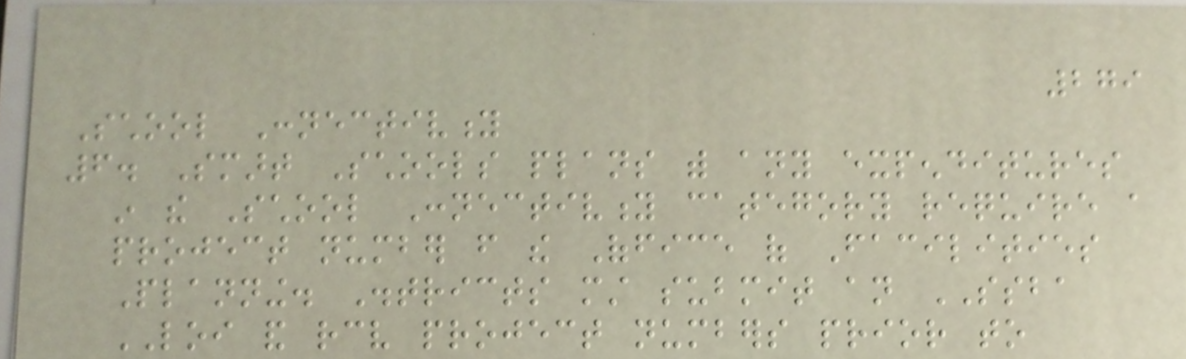279
School Connectivity
6. Smart Schools plans with any expenditures
in the School Connectivity category require a
project number from the Office of Facilities
Planning. Districts must submit an SSBA
LOI and receive project numbers prior to
